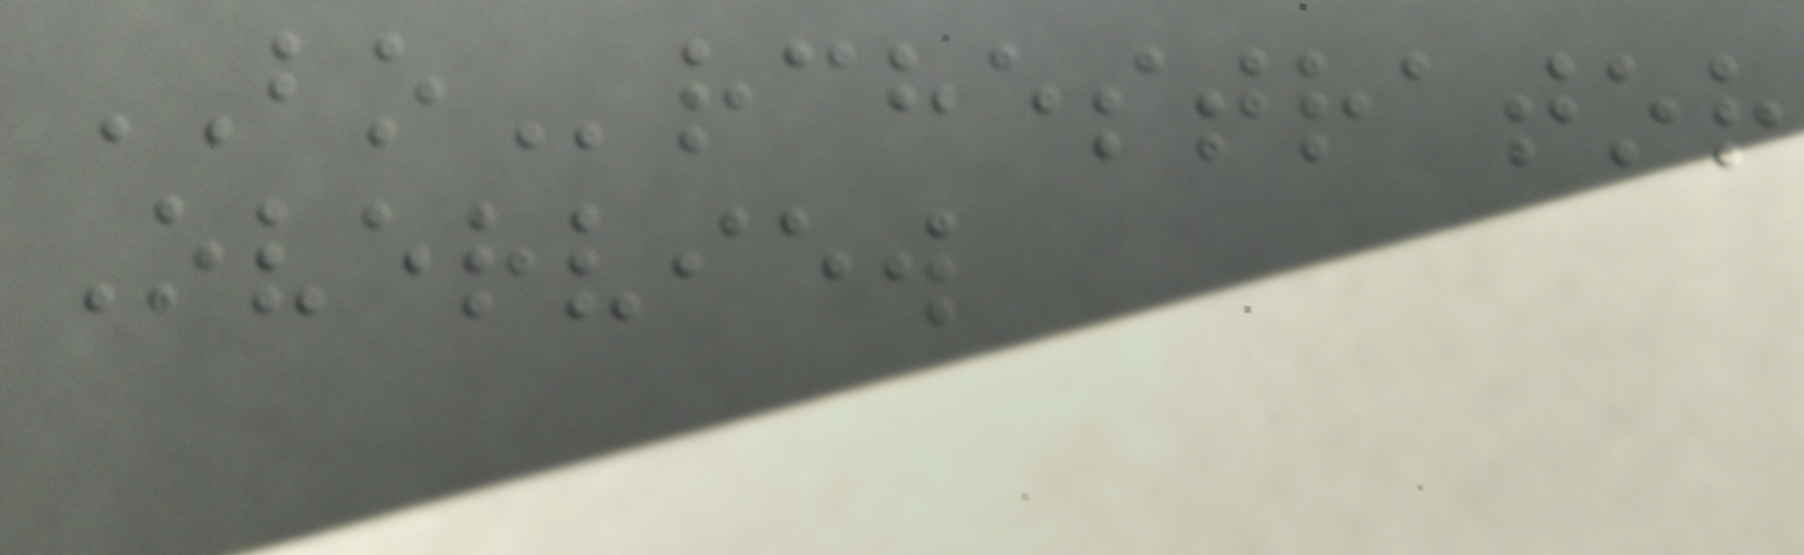BOrchestrator
Overview
